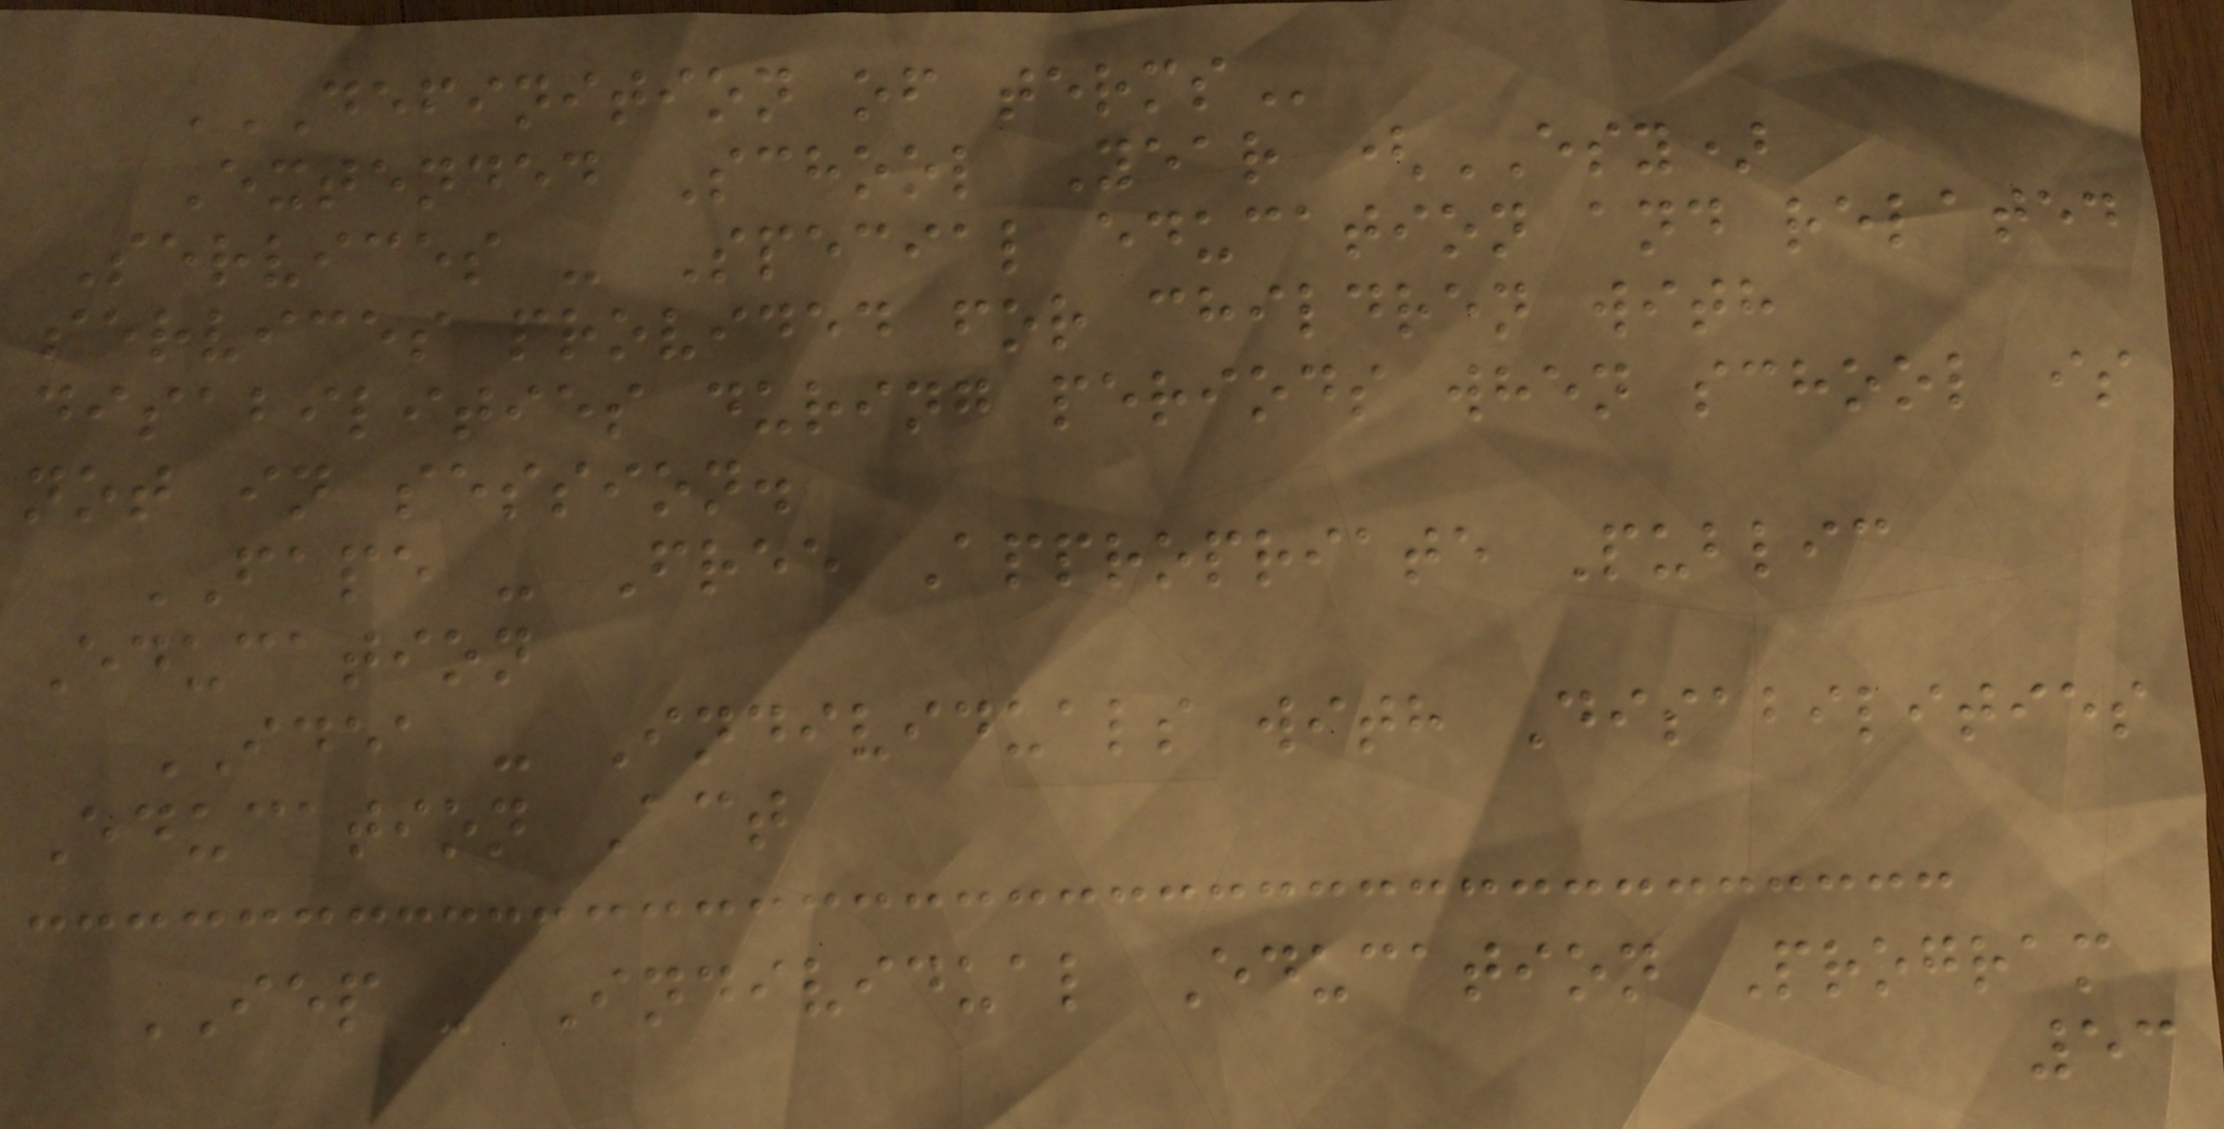DEFINITION OF TERMS
Extended School Year (ESY)
Services - Special education and related
services provided for children with
disabilities during periods when school is
not in session.
FAPE - Free Appropriate Public
Education
IDEA - Individuals with Disabilities
Education Act
IEP - Individual Education Program
53
